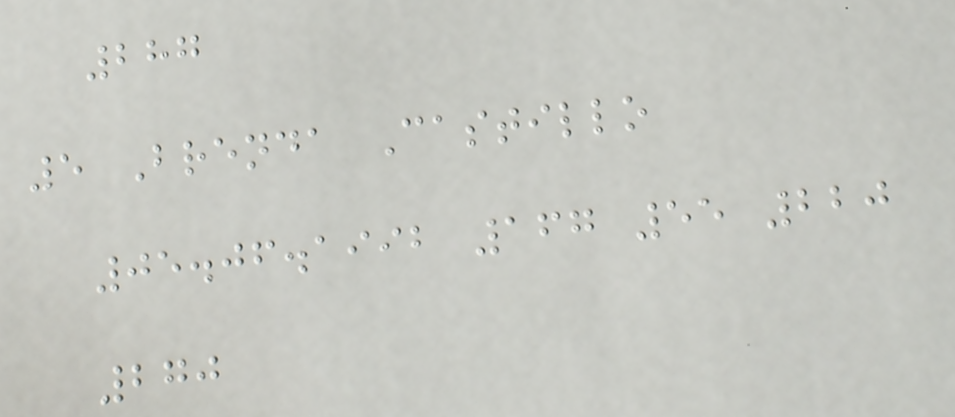287
5 Brenda Castillo
05.06.1992 167 55 220
270
